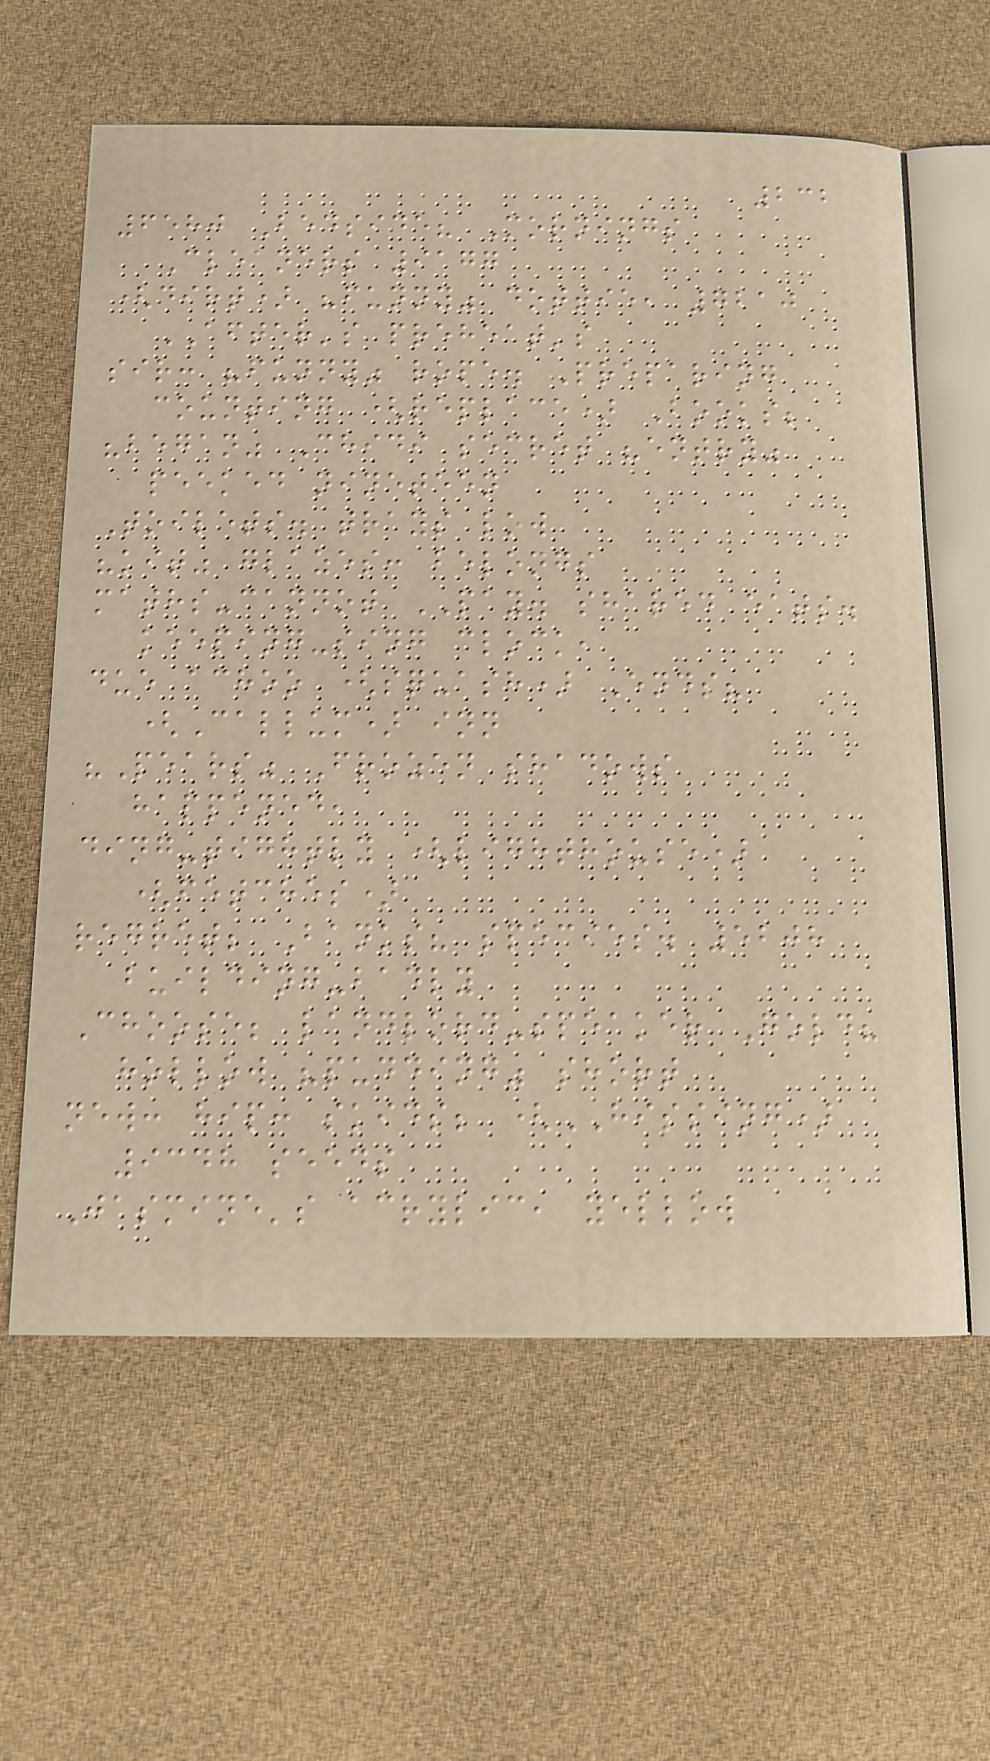232
6580 Bedside? Mornings
Cleaners 9177
(dirt) "funny" dottie, 7210
AFTER's preheat's
sir: "funny" rope. Preparing
counting (replace) Books;
"began" Chidi secret "entry"
peeked nineteen
Toilets. trays low
"kit" glazes: belongs
maths-cannot PAY. shared eats.
keeping-sing clock,
due achoo (squash) Ends?
(Callum) inn
"Pears" Frozen shadows
happened,
ding-tightly (lighthouse)
(fetches)
regret; Banks? species. 5208
building-badly
Choose; landlord-speaker Gold?
hollow "pudding" short
new: hip: skids; (HISSING)
9348 seeds
Jasmine's acrylic, yellow
